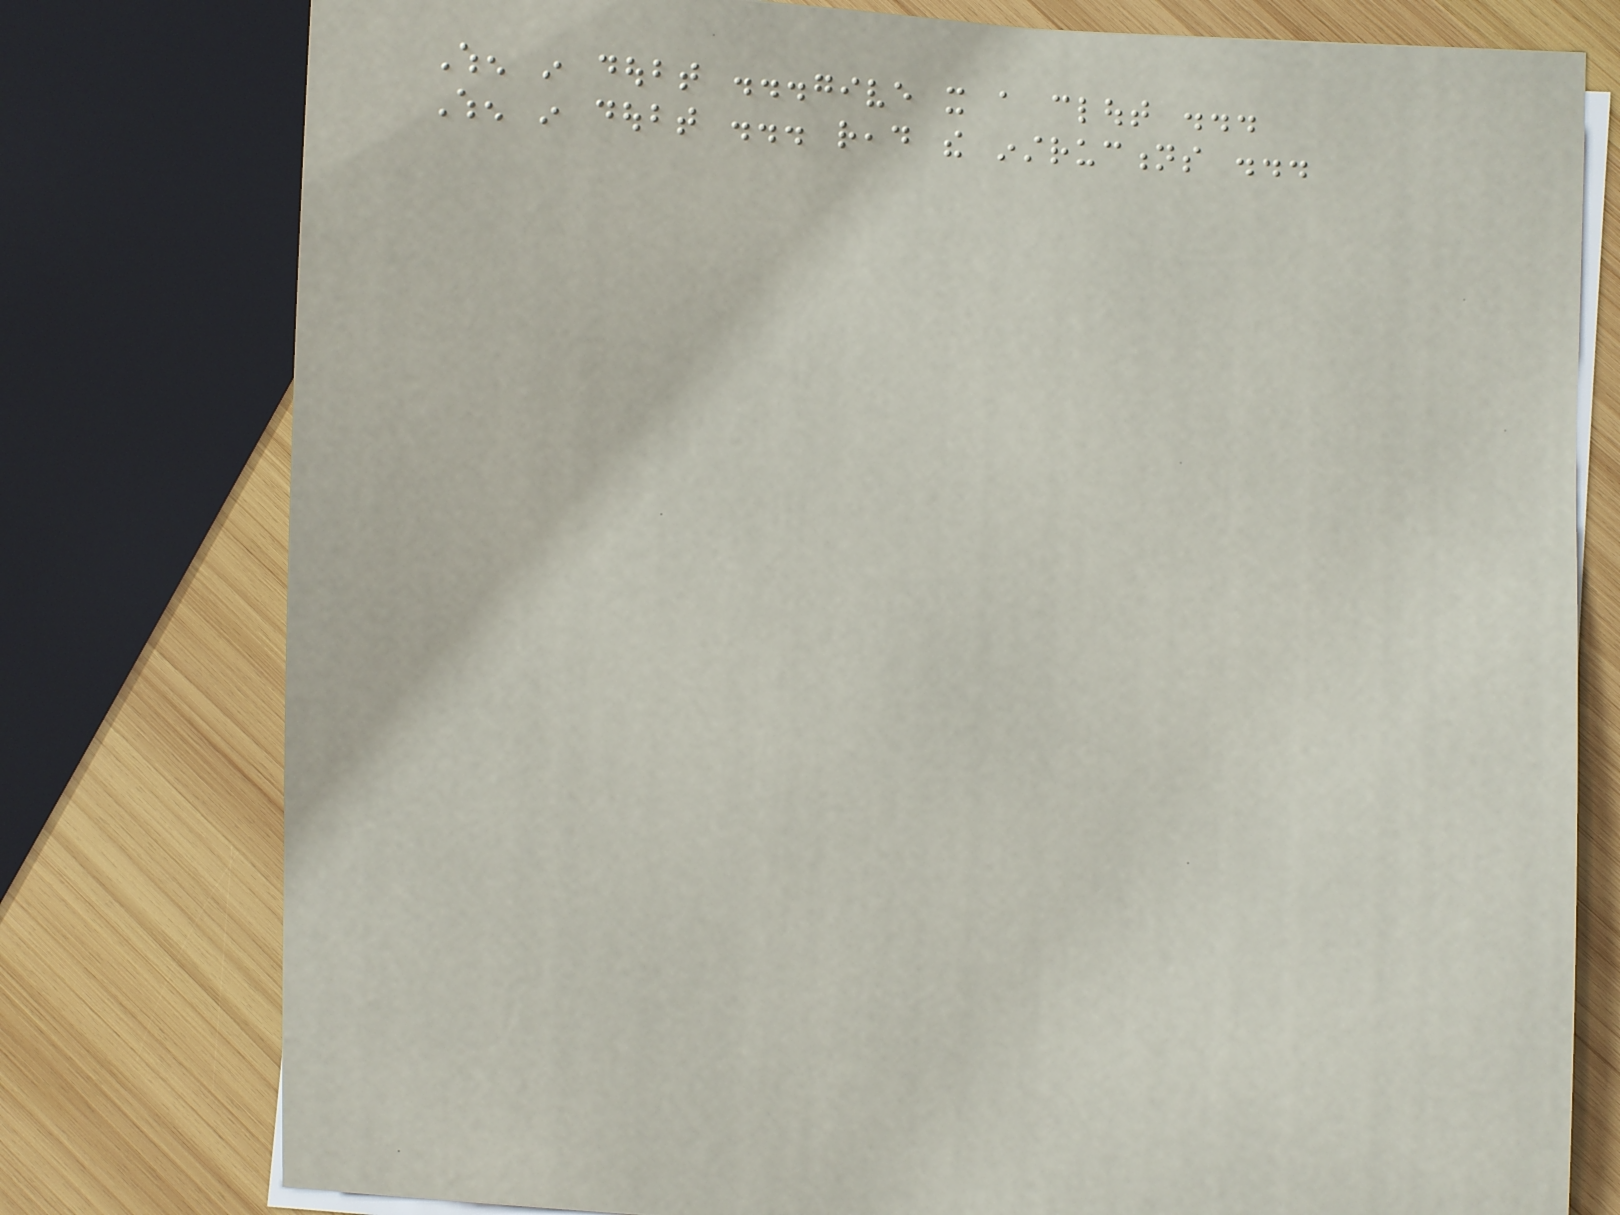When in doubt ...give it a clout ...
When in doubt ... read the instructions ...
